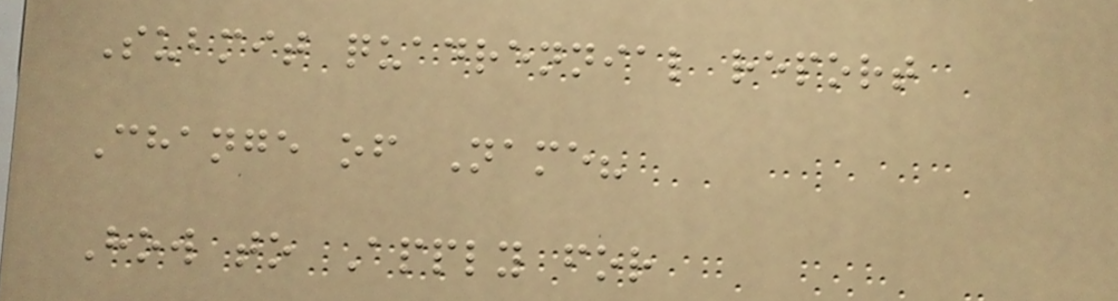Submit quadrennial report
Change of Name?
How to Apply for
